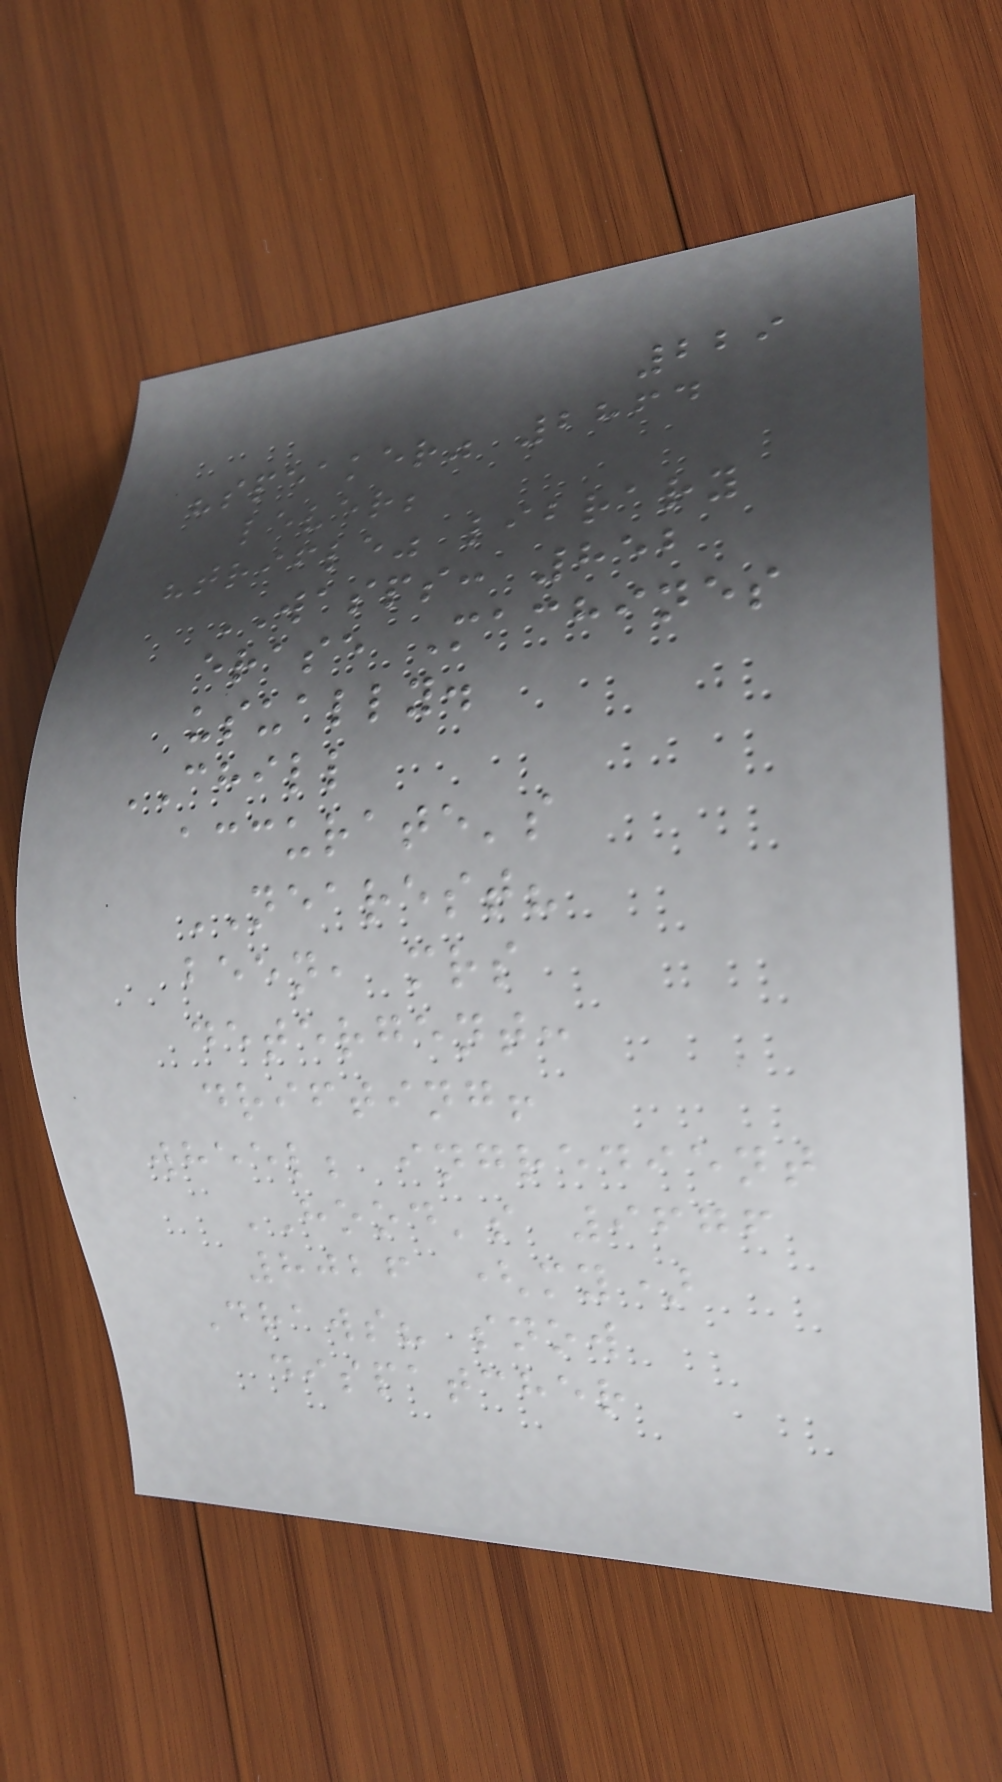229
"speaker" 2864
lever;
"trifle" library
WASPS: 852
erase Machines
usually.
CHILL
accurate's
NEAREST?
been, mrs
detergent:
drifting!
wheel; ingredient
HOOD's 9676
8026 (my)
Draws? snow
dispatcher
